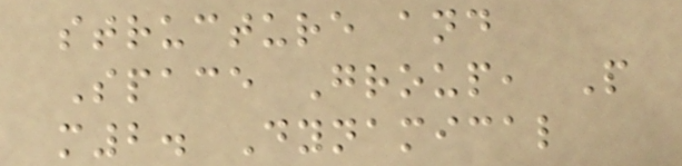structure and
Space Group, P
m2. Dynamical
